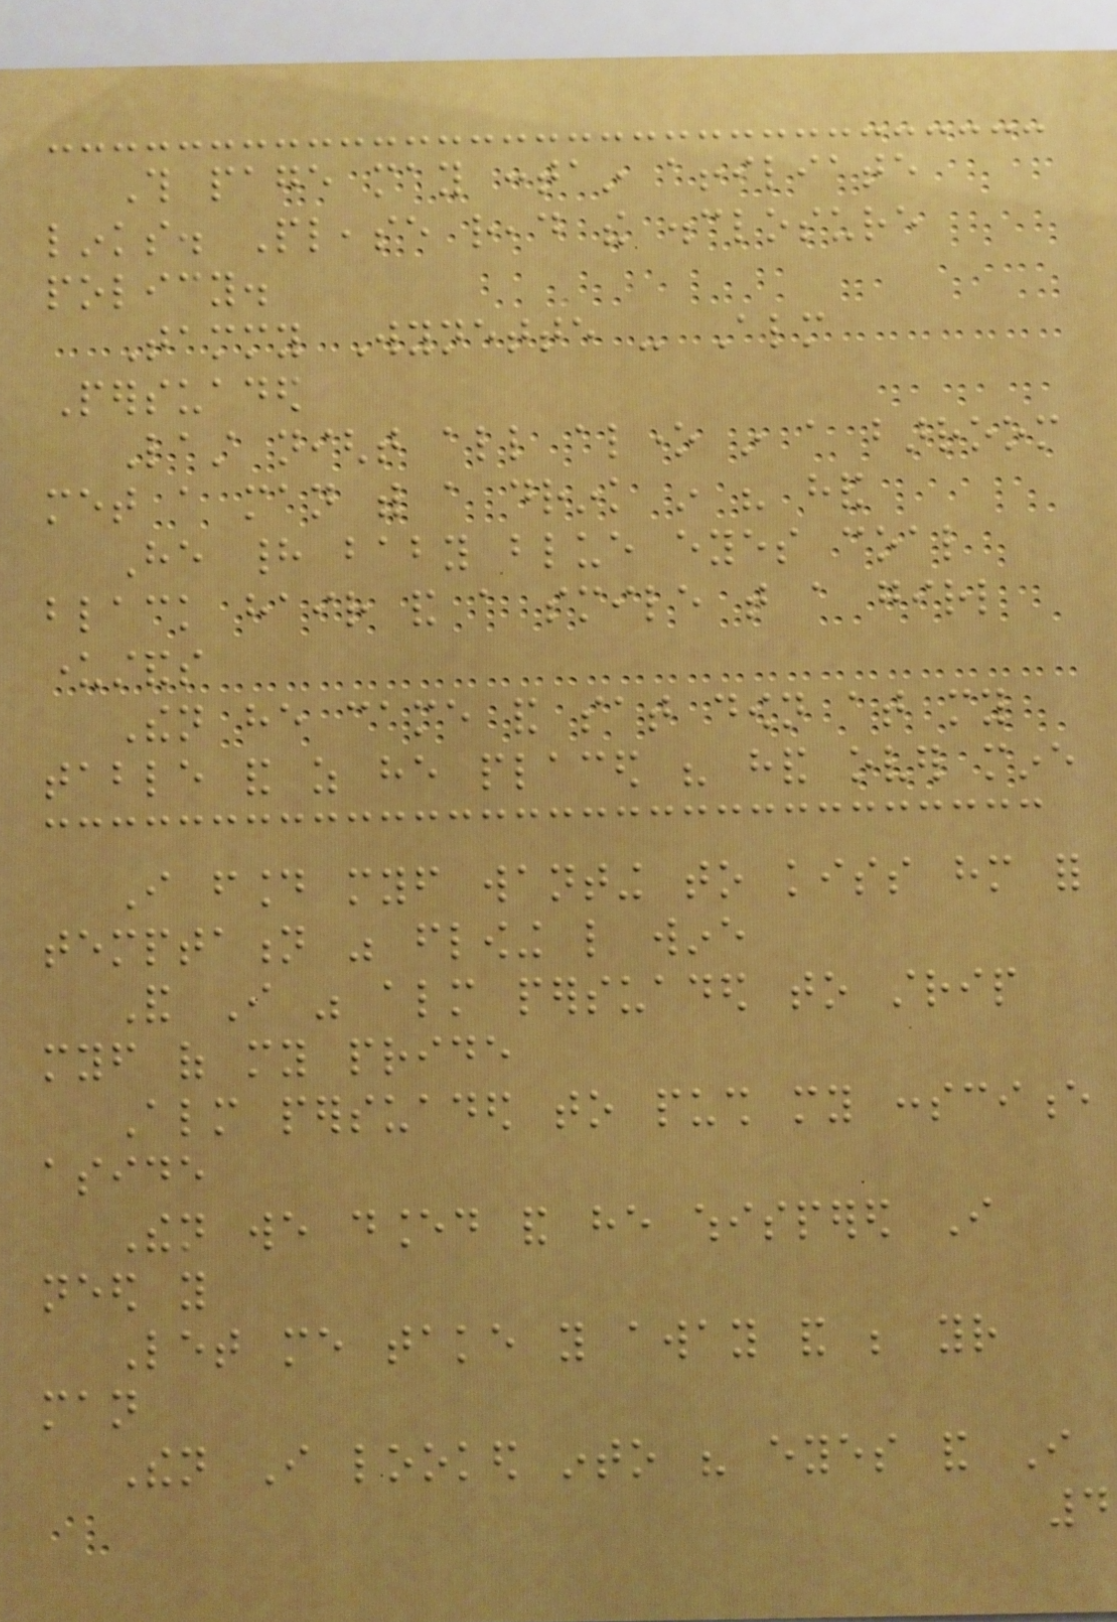This page may contain affiliate
links. Please read the disclosure
policy.
Tammy Wynette - Almost
Persuaded
Last night all alone in a barroom
met a man with a drink in his hand
He had baby blue eyes coal
black hair and a smile that a girl
understands
Then he came and sat down at my
table and as he placed his hand over mine
I found myself wanting to kiss him for
temptation was flowing like wine
And I was almost persuaded to strip
myself of my pride
Almost persuaded to push my conscience
aside
Then we danced and he whispered I
need you
Let me take you away and be your
man
Then I looked into his eyes and I
4
